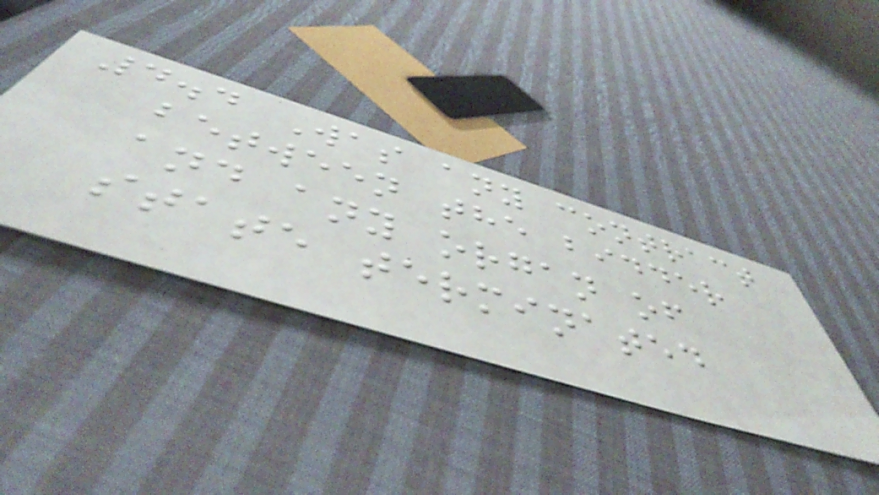4.4 Was any contract
between the bidder
and any organ of
state terminated
